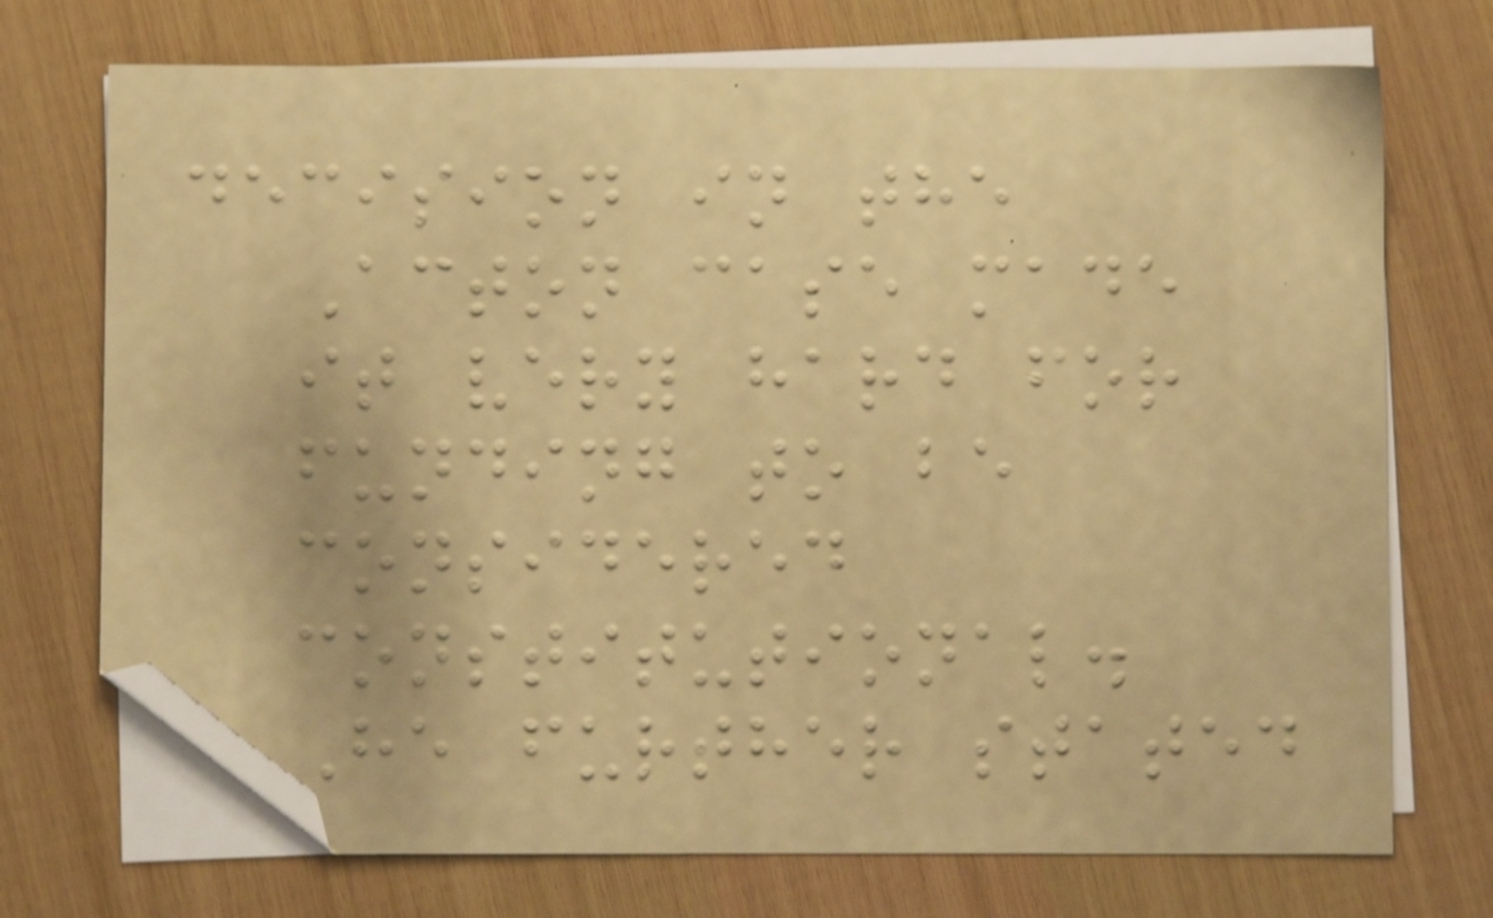decision in the
Acton case made
it very hard for
funding to be
considered
constitutional.
He further stated
